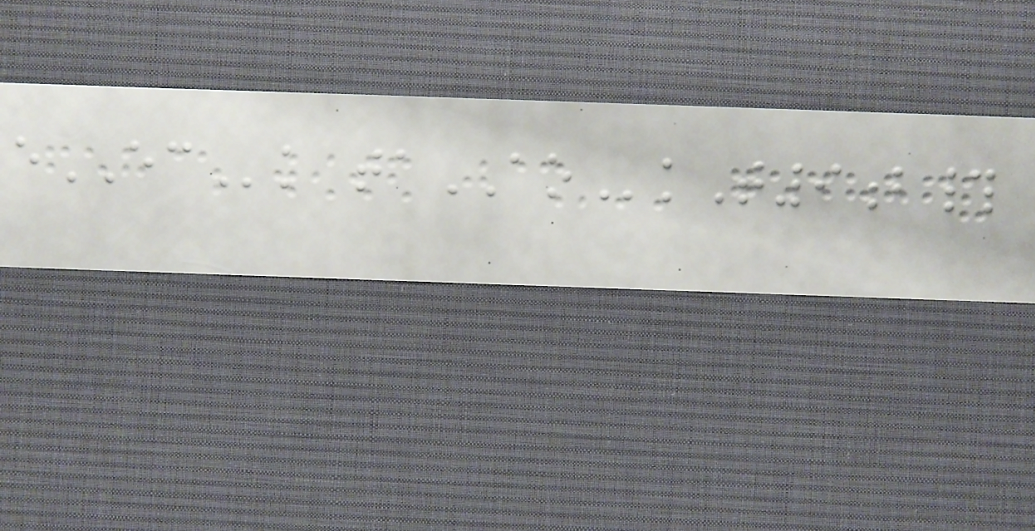eECk taAOkT9b#
